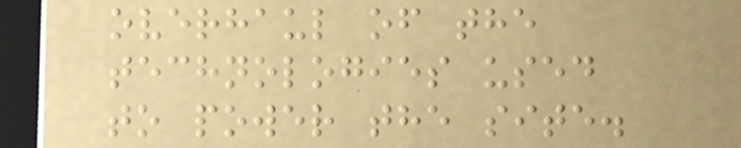overhaul of the
technologies used
to power the site.
